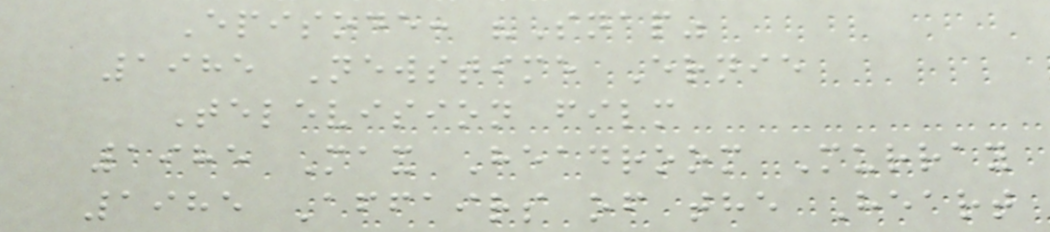Episode: "Snap"
1985 Newstime Ernie
Television film
1985 Max Headroom Murray
1985 Affairs of the Heart
